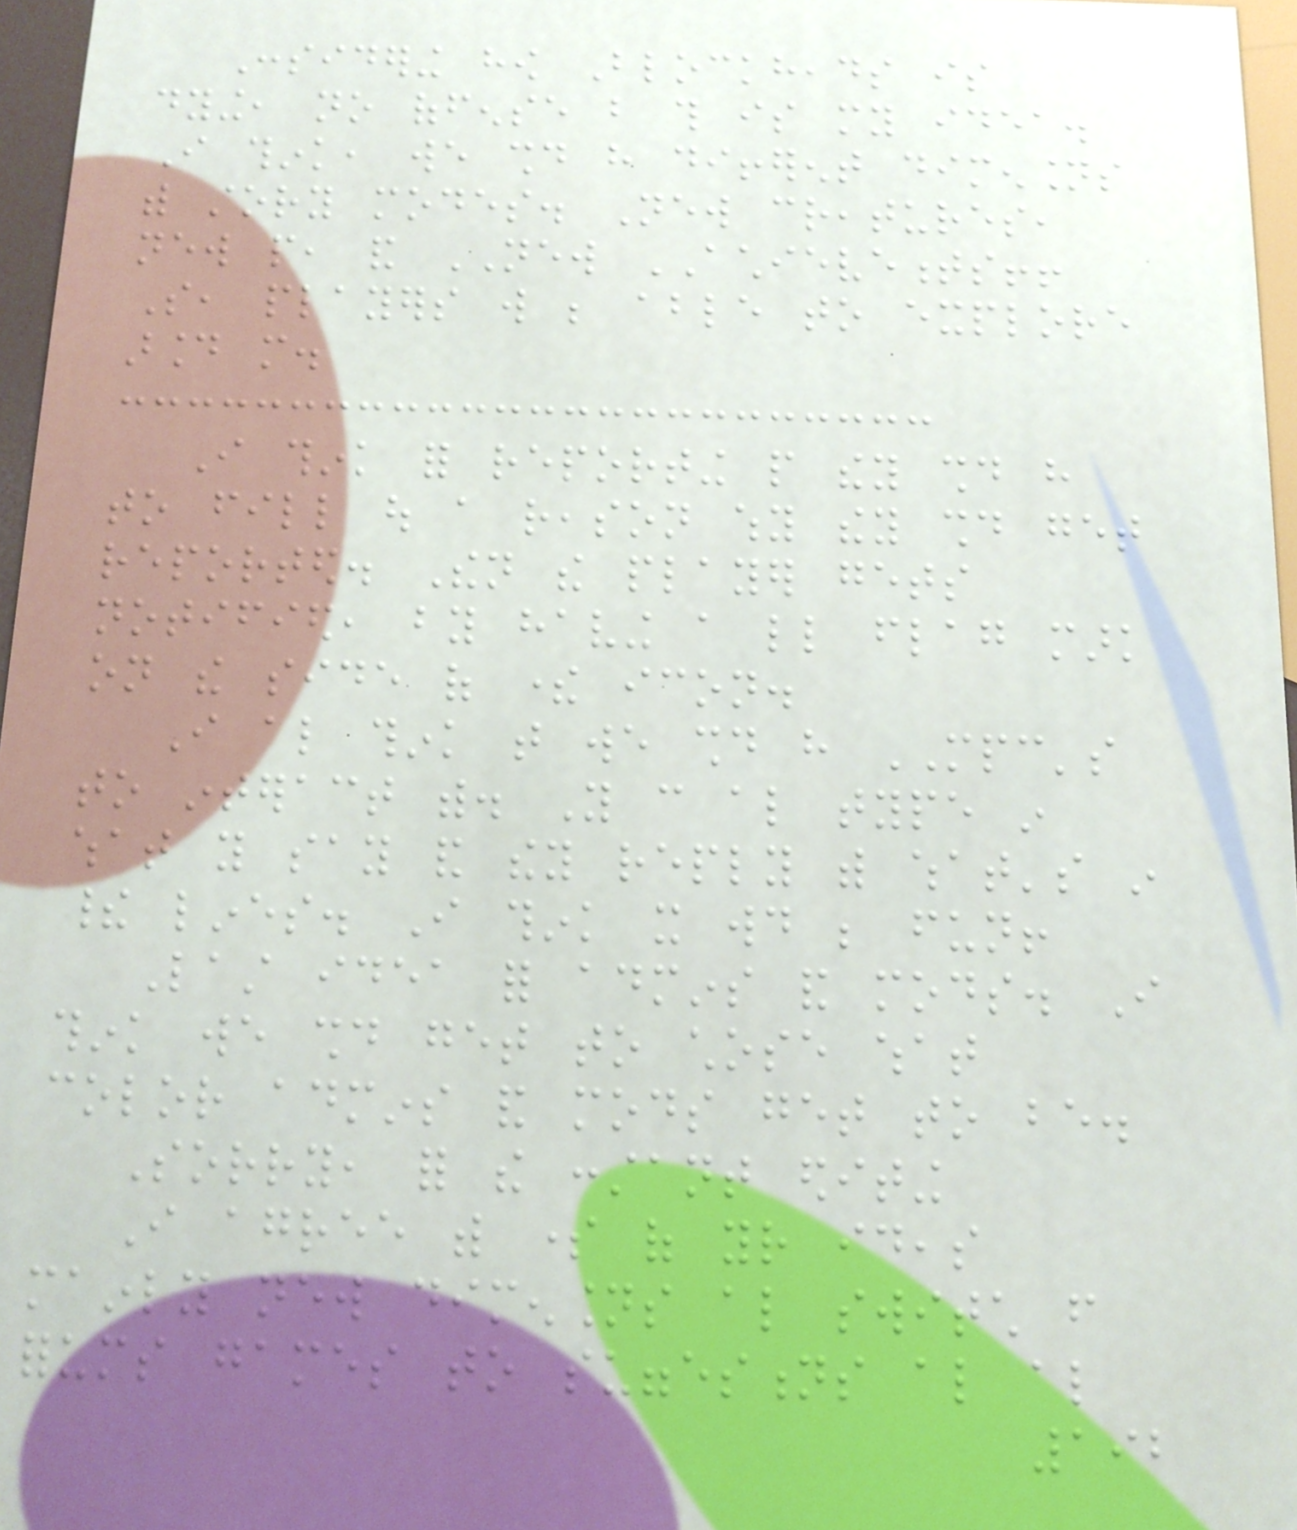Considering how Blockheads is
dying, no offense but this is my idea.
I think, we should have different dimensions
with story modes. New creatures,
new people, and NEW ACHIEVEMENTS!!
So, players will be able to explore
around more.
I think for reporting people they should have
to fill out a reason why they should get
reported. Then the player gets
notified, by having a little flag mark
on the side of there icon.
I also think that we should have MPC's
to interact with. You can also type in
what you say and they reply with what's in
their lines. I think it would be fun!
Last idea for admins and mods. I
think we should get to chose what
color admins and mods get to be.
Sorry, for the constant editing
I agree with some of your ideas
mainly new dimensions also switch from
forums games to suggestions also also
192
